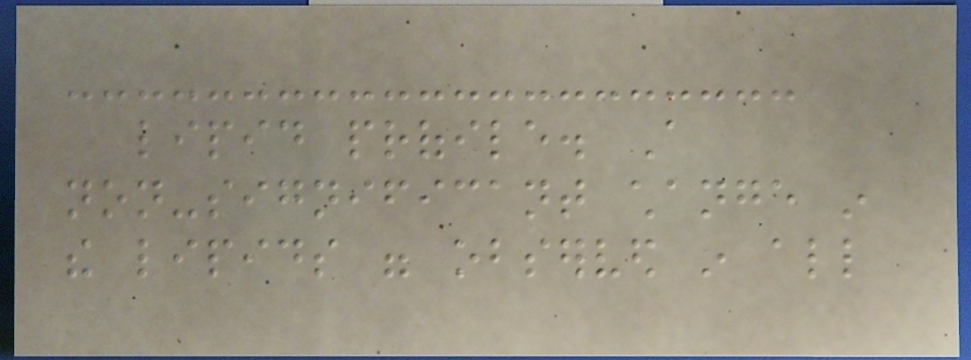lipid profile. A
non-significant change in
the lipids were observed in all
